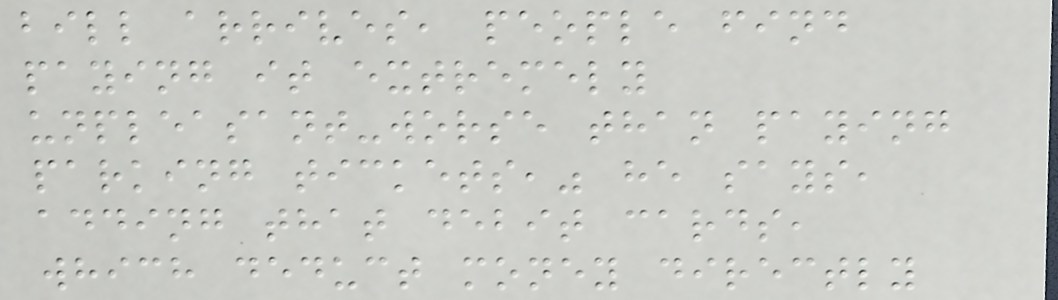bill arrives, people find
paying it extremely
unpleasant-worse than paying
parking tickets," he says,
adding that debit cards,
which deduct money directly
